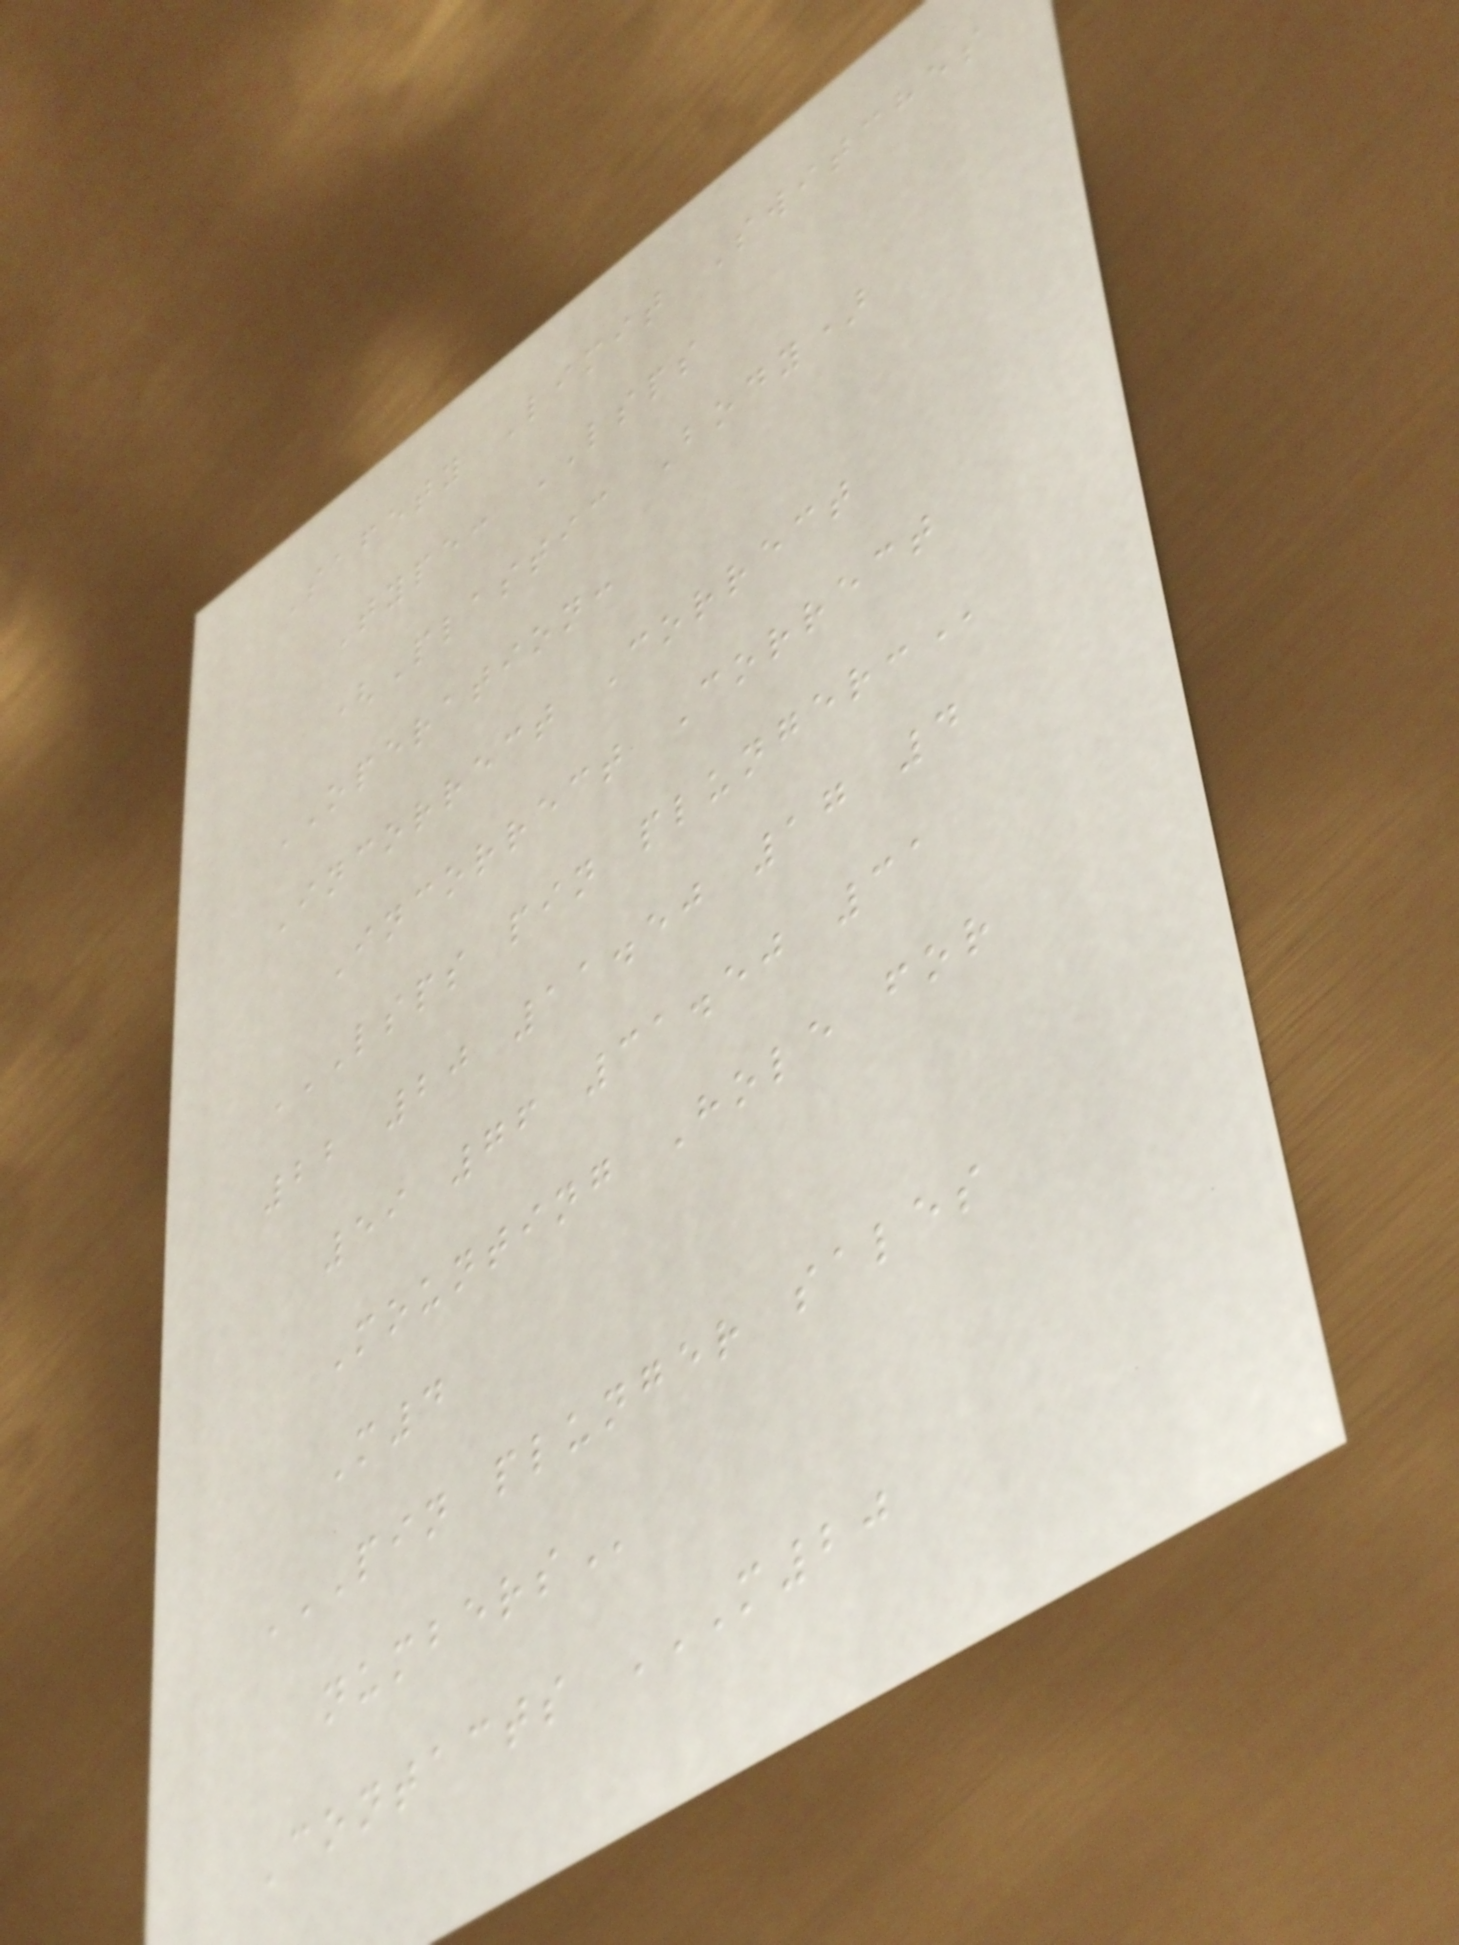Safety Limit Switches
Type: LSPS
(Plastic Body)
OPERATION:
Incorrect Correct
Incorrect Correct
LSPS PIN PLUNGER:
22 20 11.50 17 4
59 76 31.50 31
Mounting Hole for
M4
PIN PLUNGER SALES
NUMBERS
Contacts M20
